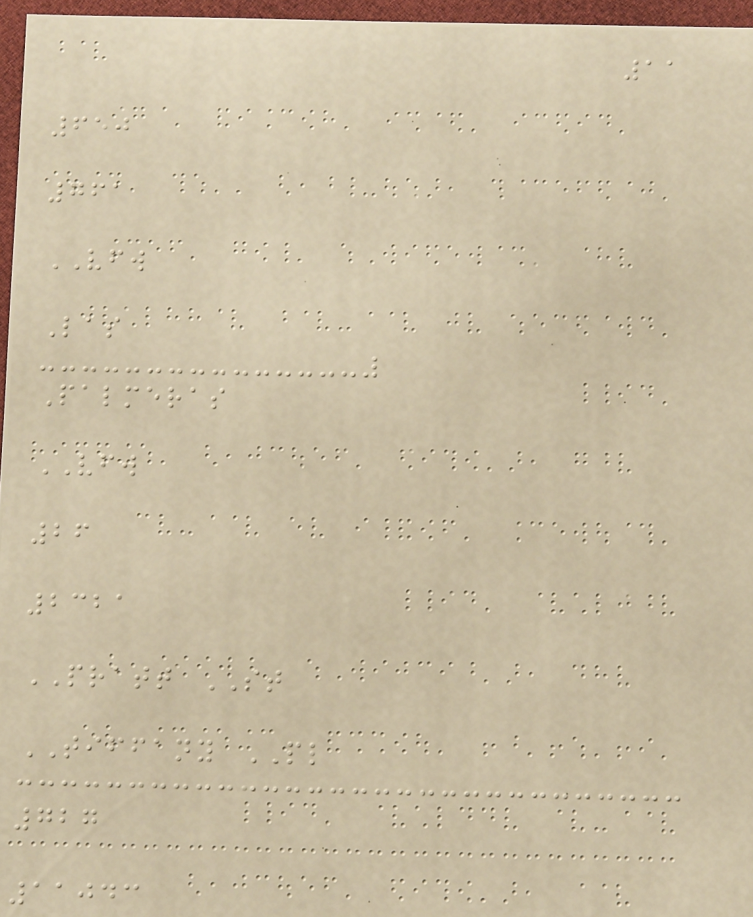11
650
761
VFW
Las
Palmeras
VFW
26
2321
PRATT ST
TIFFANY PL
727
11043
